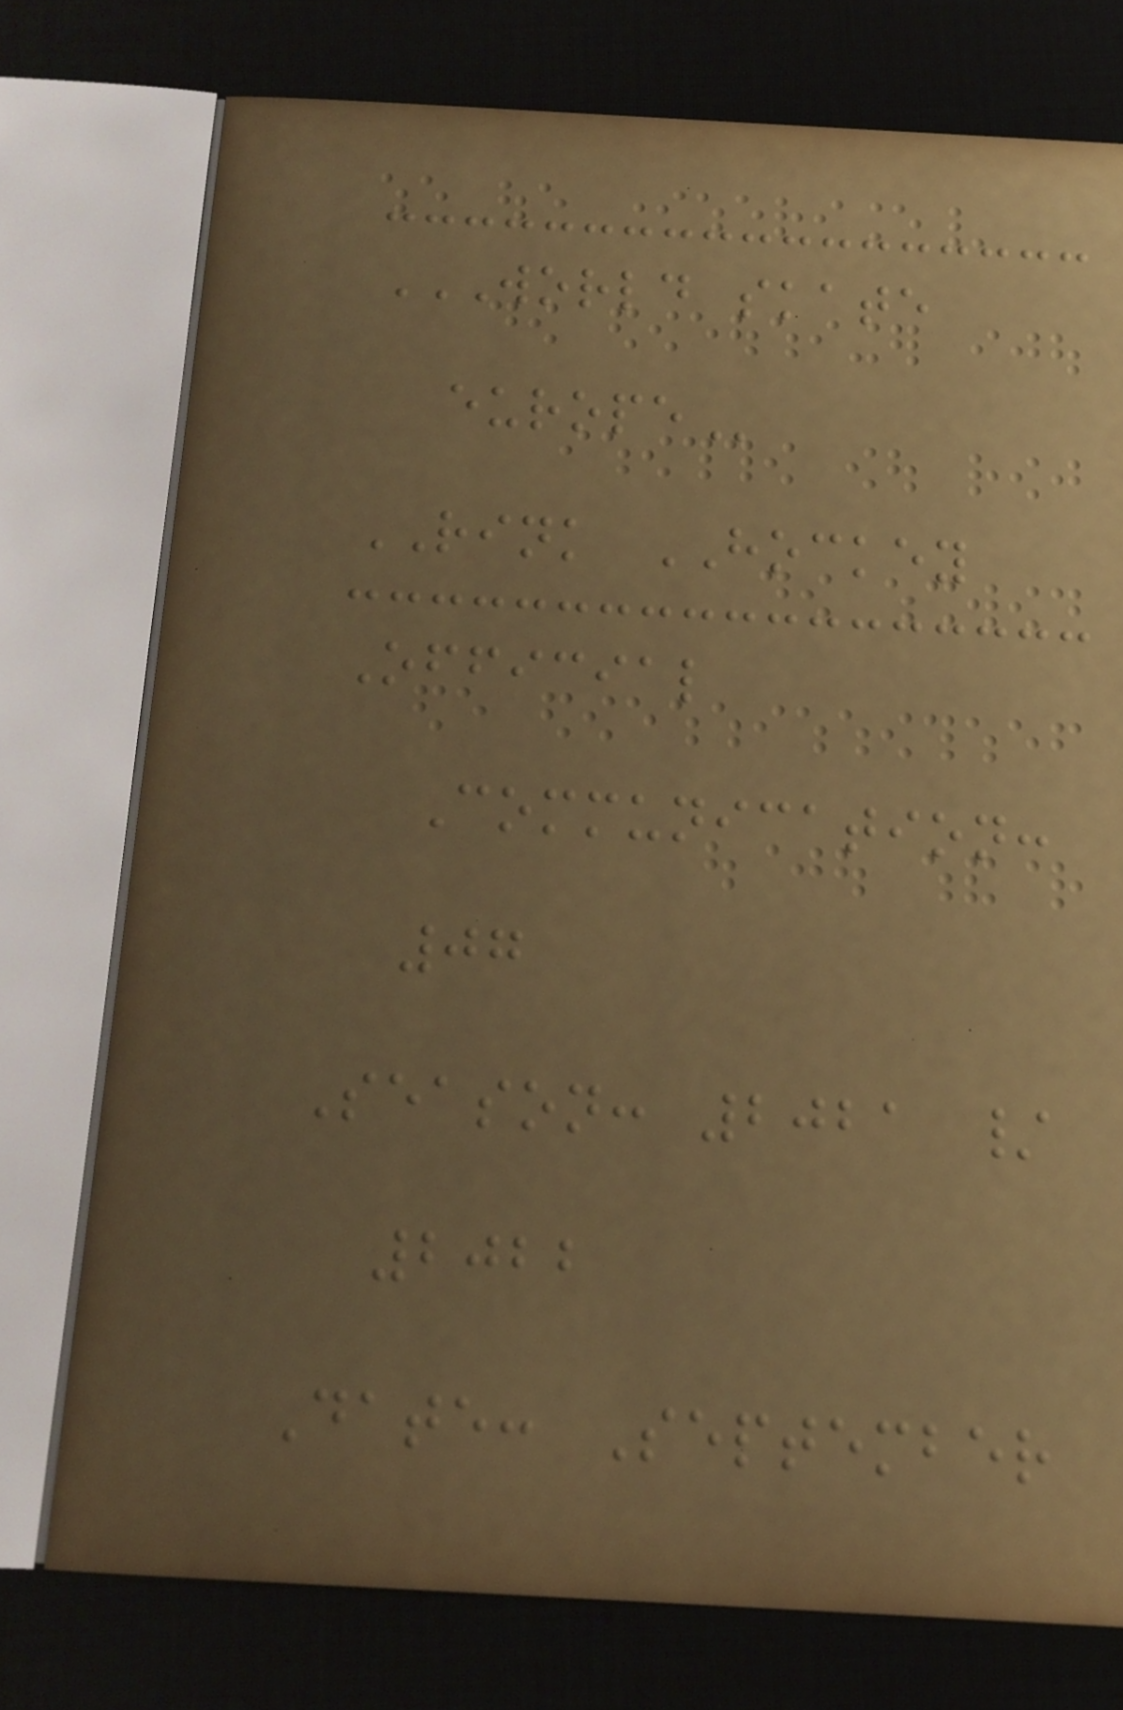WORLD SKATE
EUROPE
RINK HOCKEY
Official
Communication:
07
Season: 2021 /
2022
Date: September
